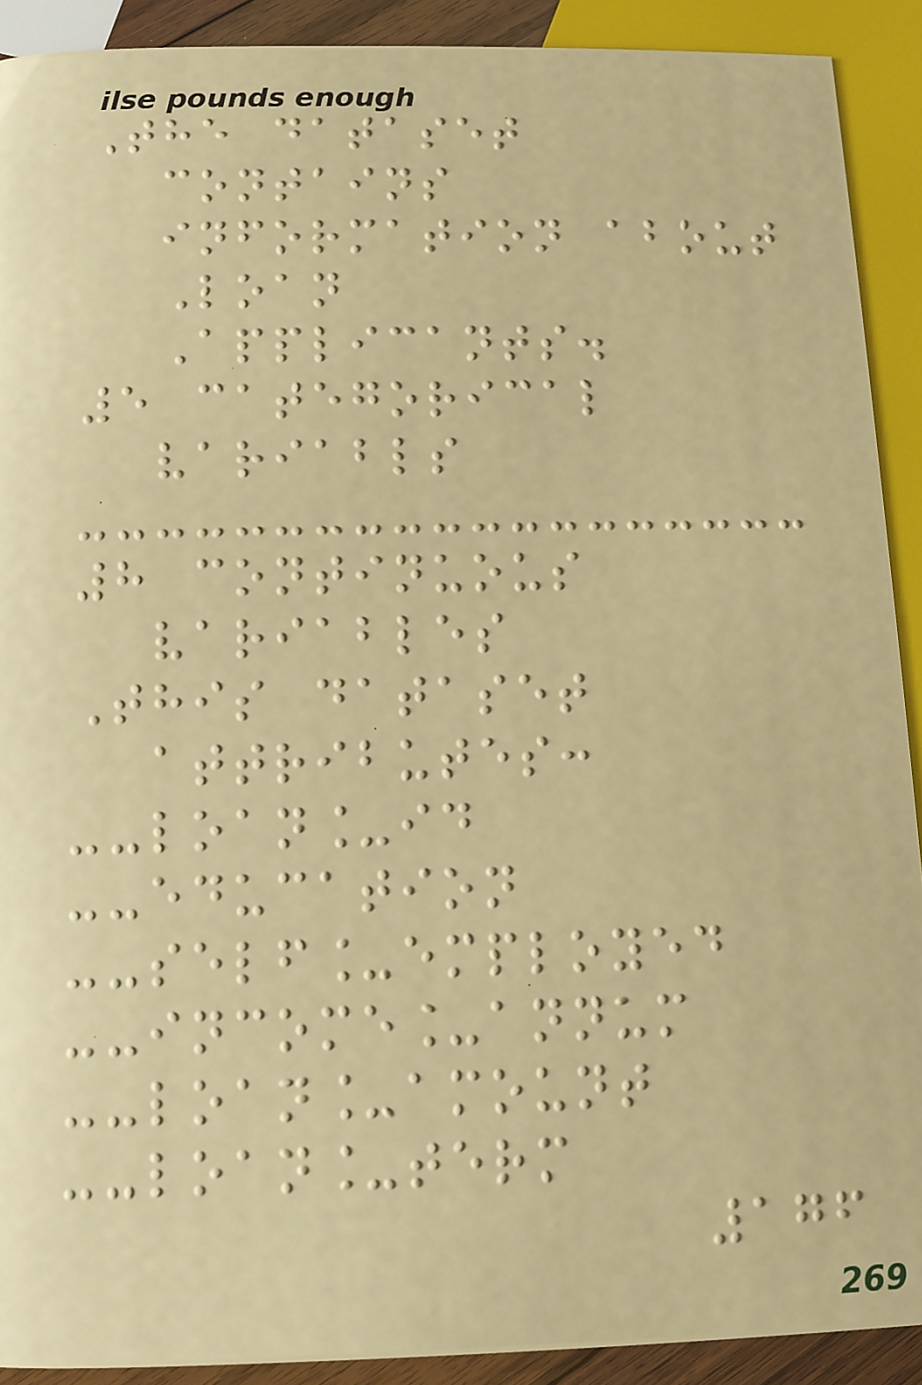The dataset
contains
information about
Loan
Applicants.
5 categorical
variabls
8 continuous
variables
This dataset
attributes:
--loan_id
--education
--self_employed
--income_annum
--loan_amount
--loan_term
176
